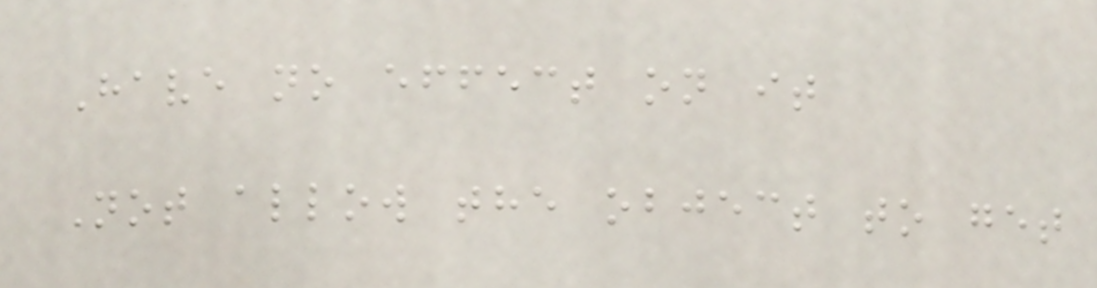Have no effect on it
Not allow the object to get
